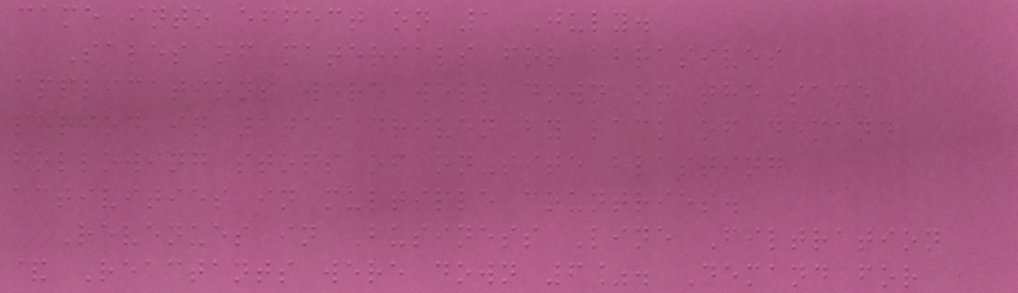came into effect on 1 July.
Sales of materials for abrasives
applications were well down on the same
period in 2019 driven by lack of demand
following stops of on-site blasting
activities in multiple countries.
Revenues in Business Line Filtration
& Reactants were down 6%. Demand for
